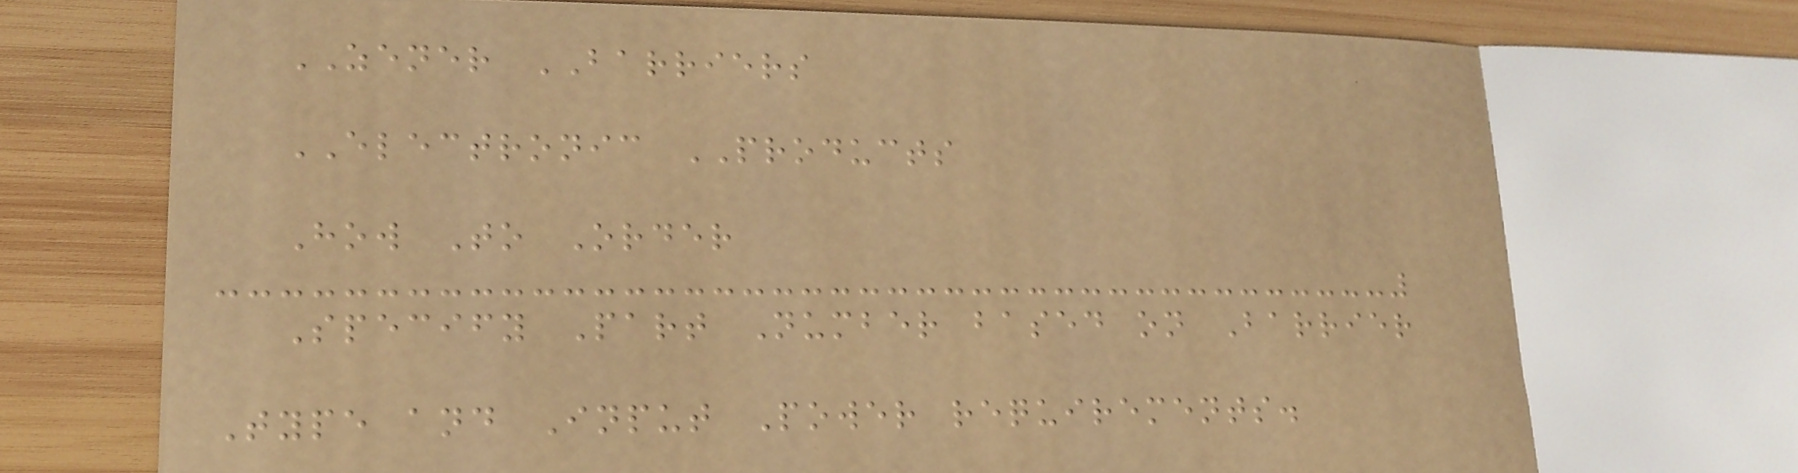ZENER BARRIERS
ELECTRONIC PRODUCTS
How To Order
Specify Part Number based on Barrier
Type and Input Power requirements.
